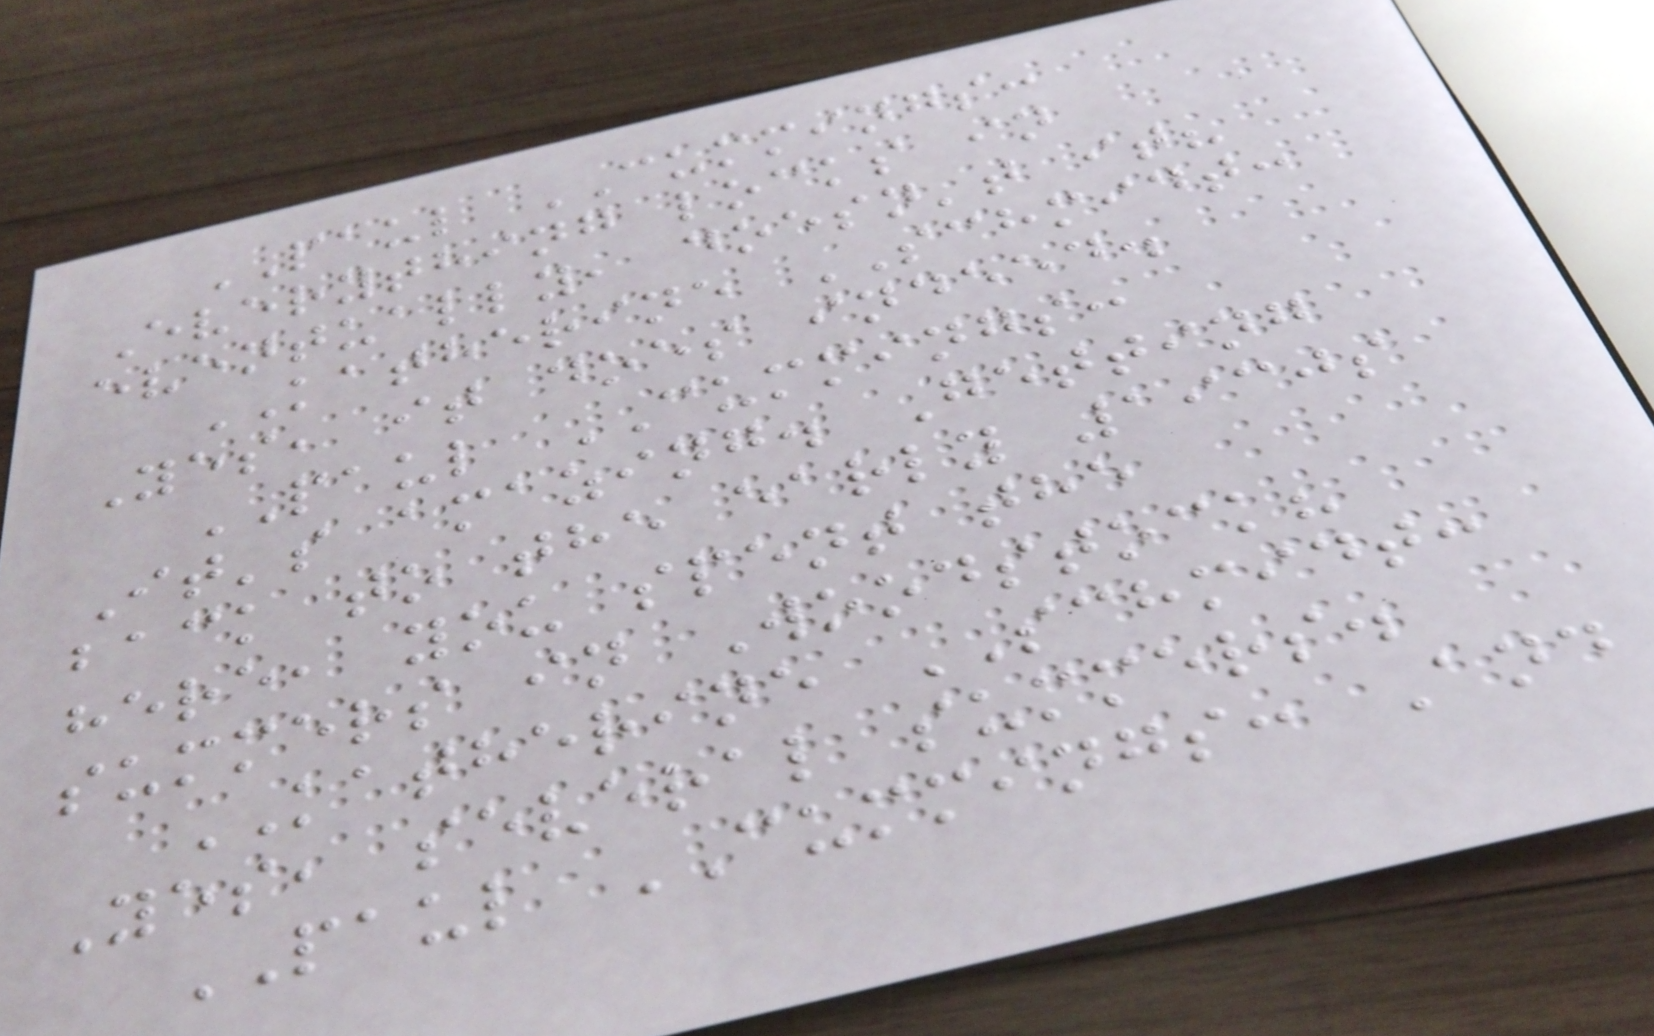PAUL CUMMINGS:
Everything locks in
eventually, doesn't it?
KATHERINE SCHMIDT:
Yes, it does indeed.
PAUL CUMMINGS:
It's amazing. Getting
back to the early 1930s
here, you spent the
summers in Woodstock?
KATHERINE SCHMIDT:
Yes, several summers.
PAUL CUMMINGS: And
